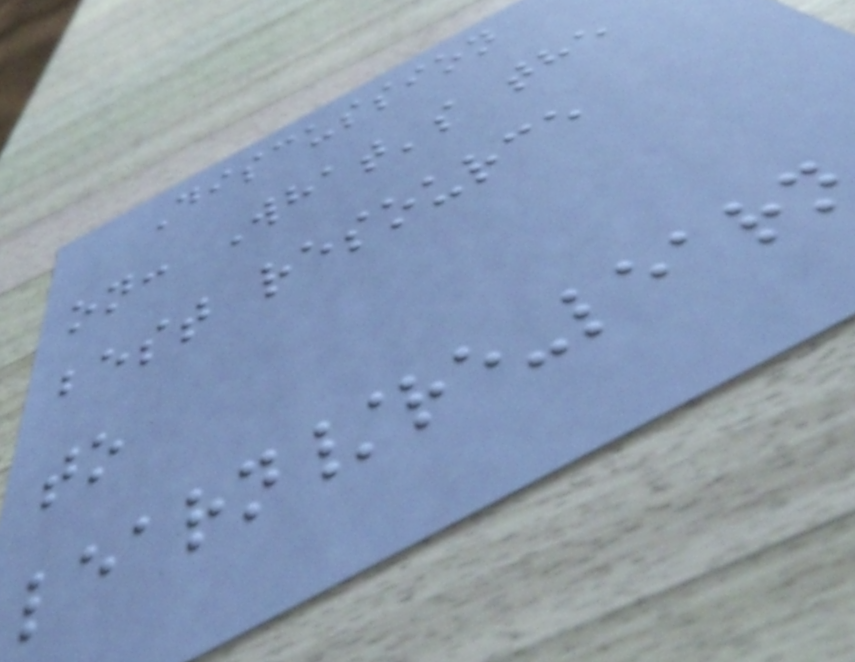Discussion
on: What's the
best resource
to
learn/re-learn
